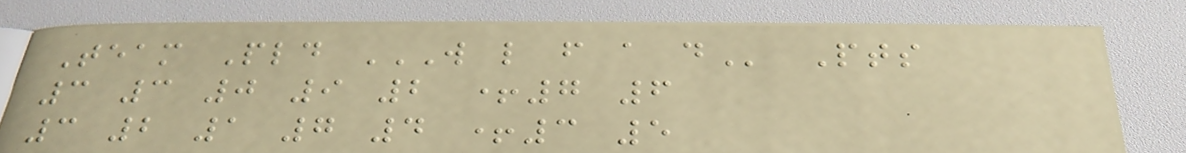Team Pld W L F A D Pts
3 3 0 9 2 +7 6
3 2 1 7 4 +3 5
